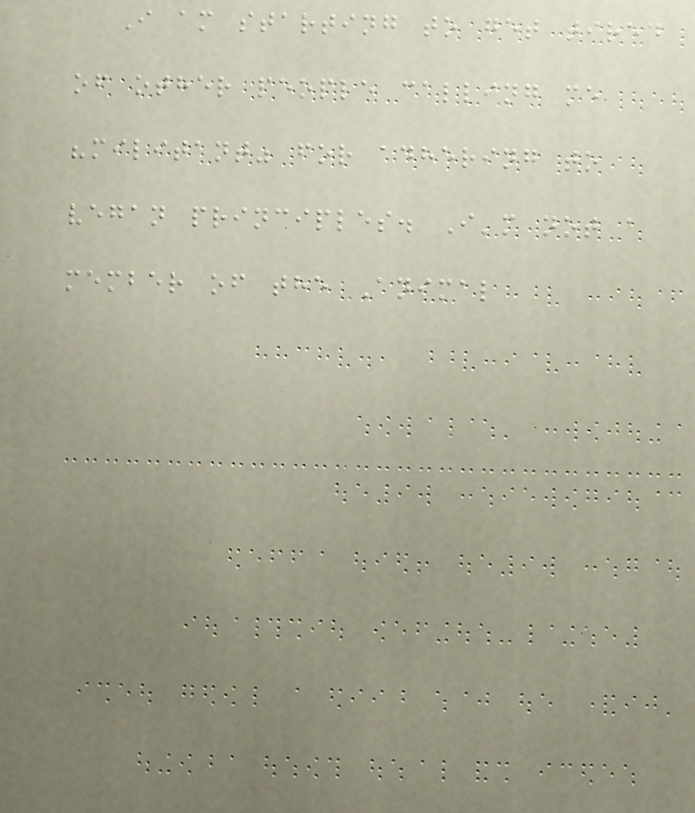I am starting to get tired
of other people calling me
"militant" for adhering to
vegan principles. I'm not a
member of the Animal
